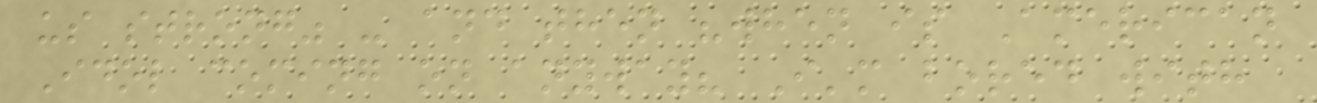us strong" - and then "when is American
Idol coming on anyway? I'm bored with
